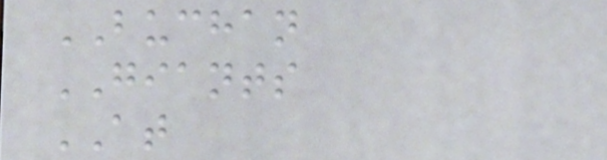BUCHAN
GIANTS
AT
